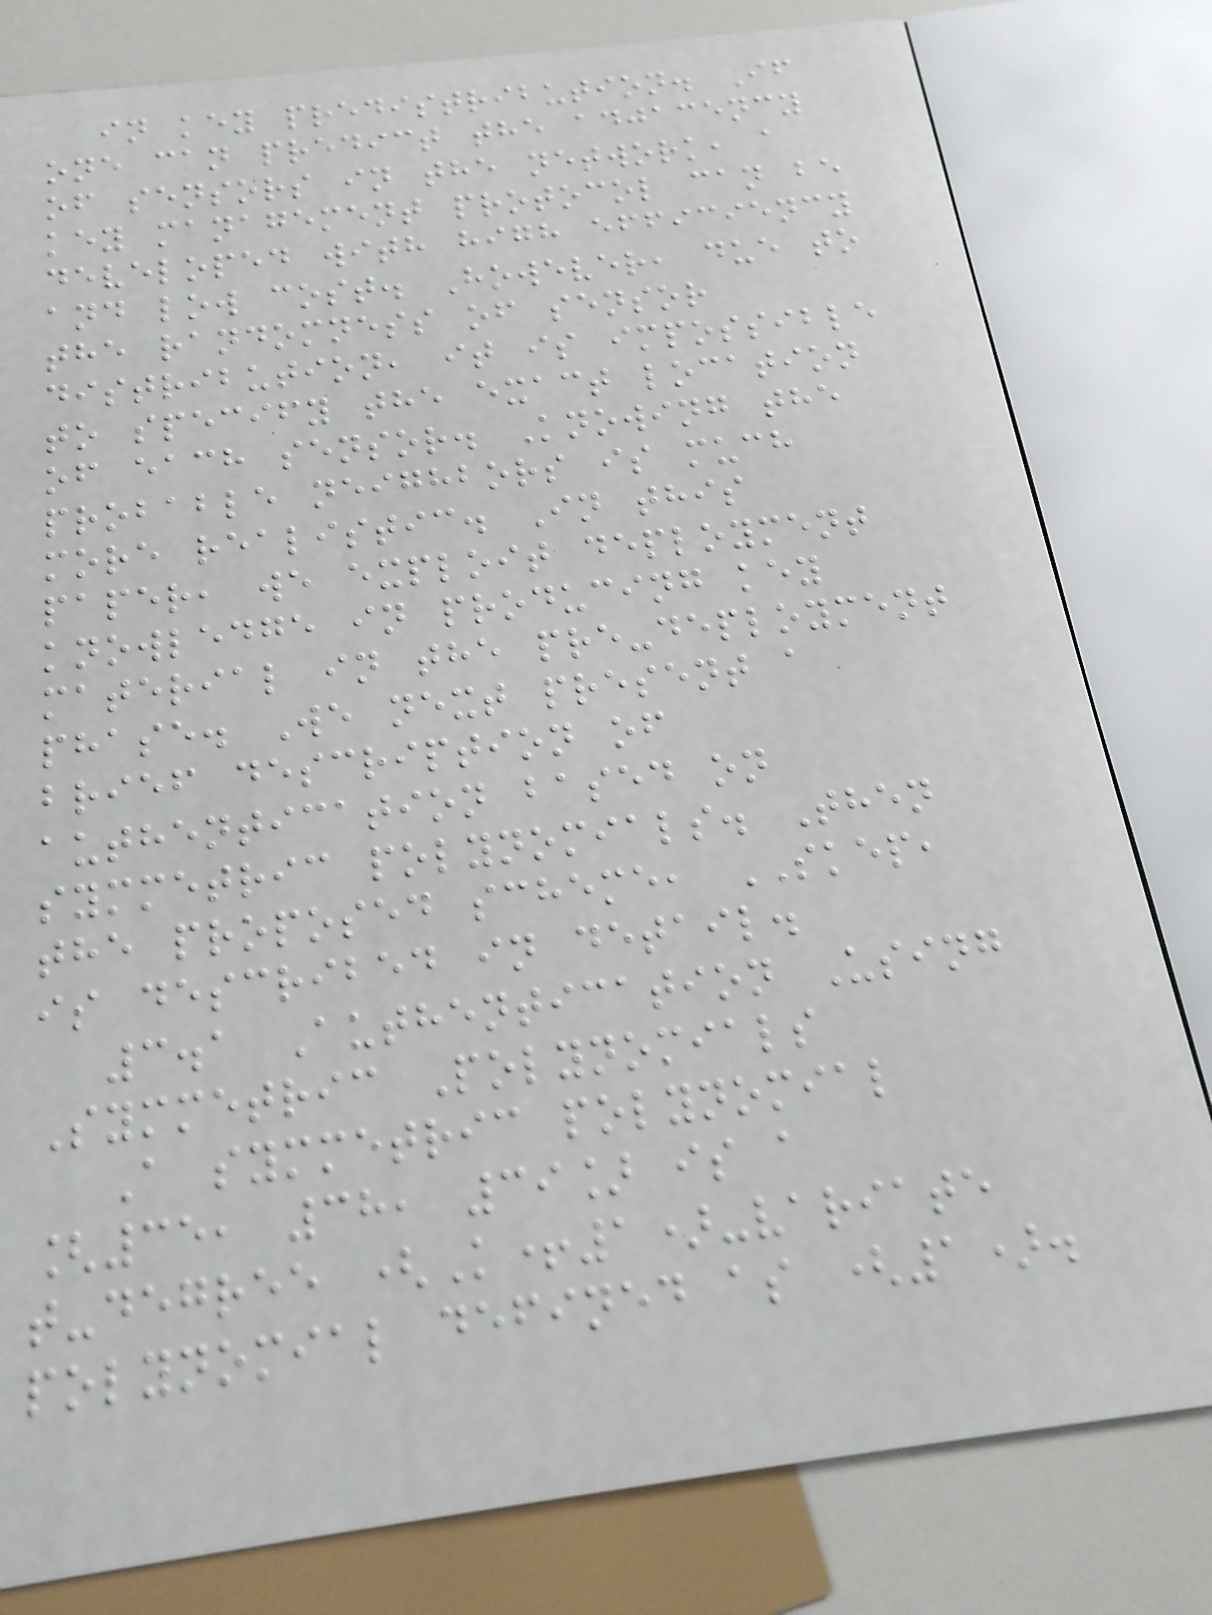in key predistribution. If
one can predict the adjacency
of sensors in the network, a
key management protocol can be
developed with high efficiency
and low cost. However, due to
the randomness of sensor
distribution, it is impossible
to specify the exact location
of each sensor. Knowing the
probable neighbors is much
more realistic. In this
paper, we exploit deployment
knowledge in producing key
material in the pre-deployment
phase. We next present a
brief description of
authentication based on
symmetric polynomials. Then
the proposed scheme, SKEP,
is described in detail.
3.1 Authentication Using
Symmetric Polynomials
A symmetric polynomial
[35, 38, 39] is a
t-degree (K+1)-variate
polynomial defined as (1).
